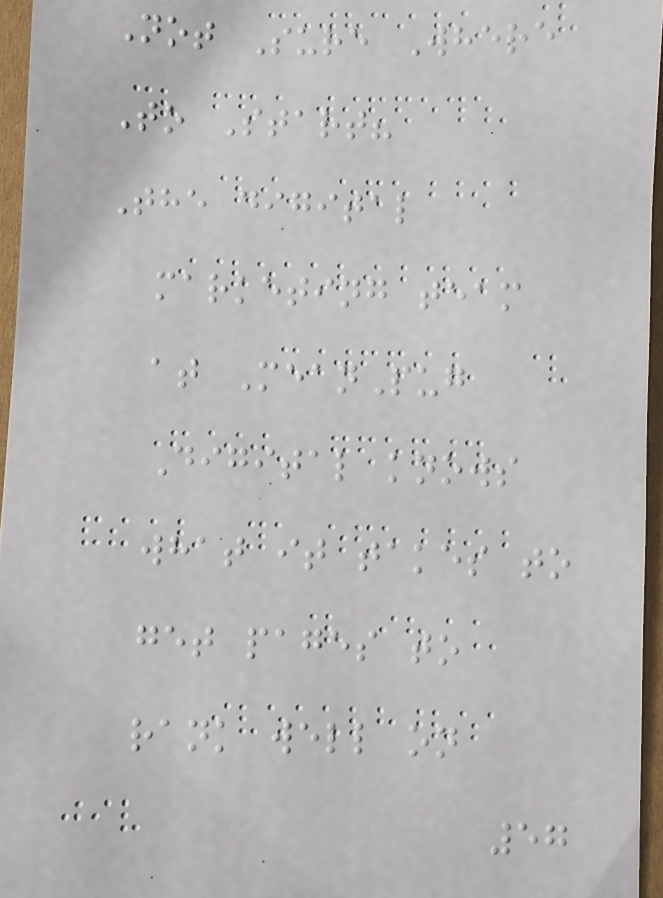Not Sure Where
To Start?
The digital
marketing team
at MeanPug
Digital knows
what it takes to
get pages to
rank well on
57
